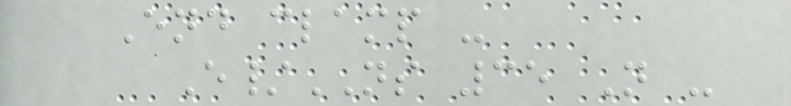End clamp -
E/NS 35 N -
